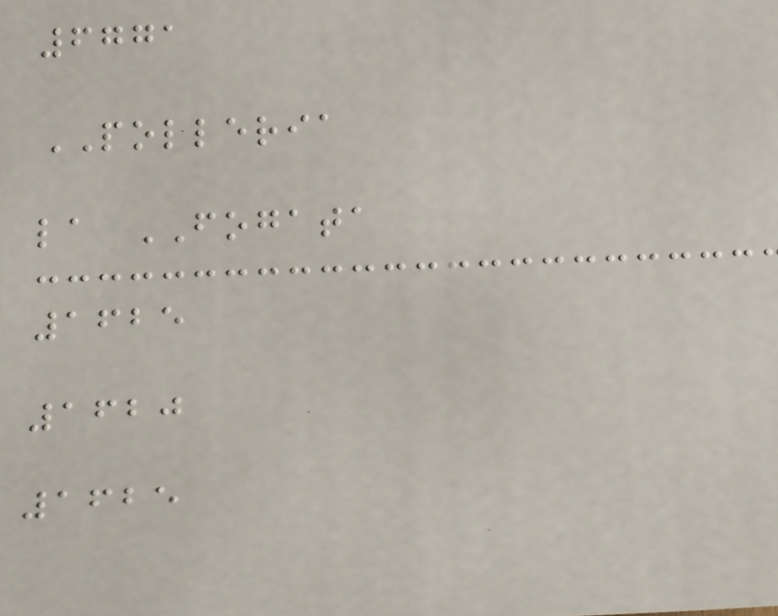6771
POLLERIA
la FOGATA
1625
1620
1625
